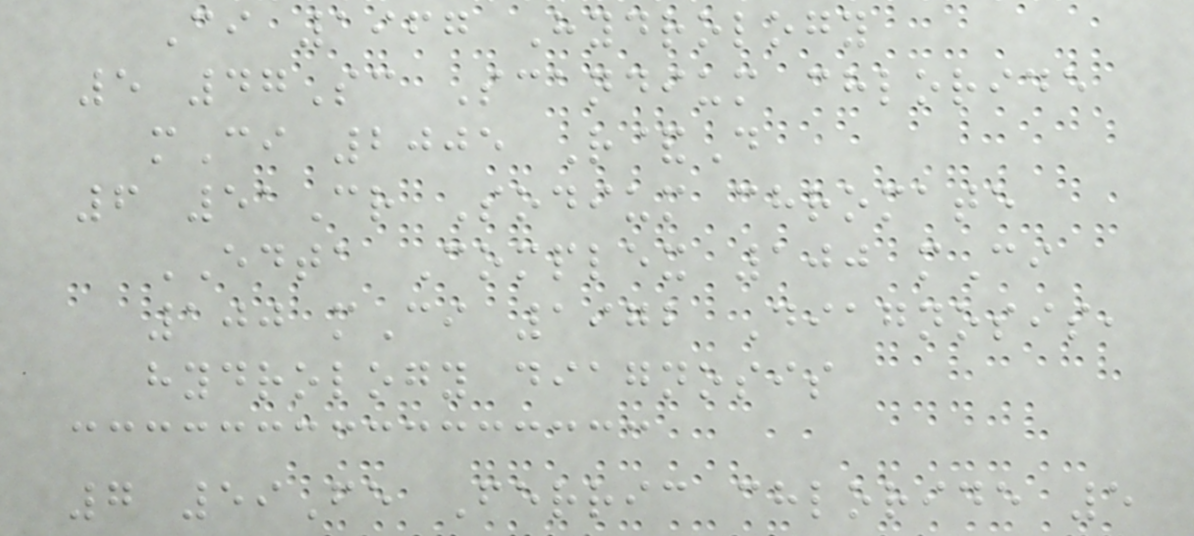Ci 1967 Hydrology
5 47Sc Scandium chloride
mCi 2005 R&D
6 51Cr Sodium chromate
EDTA Complex 100 mCi
100 mCi 1972 Diagnosis,
hydrology diagnosis
7 59Fe Ferric chloride 5
